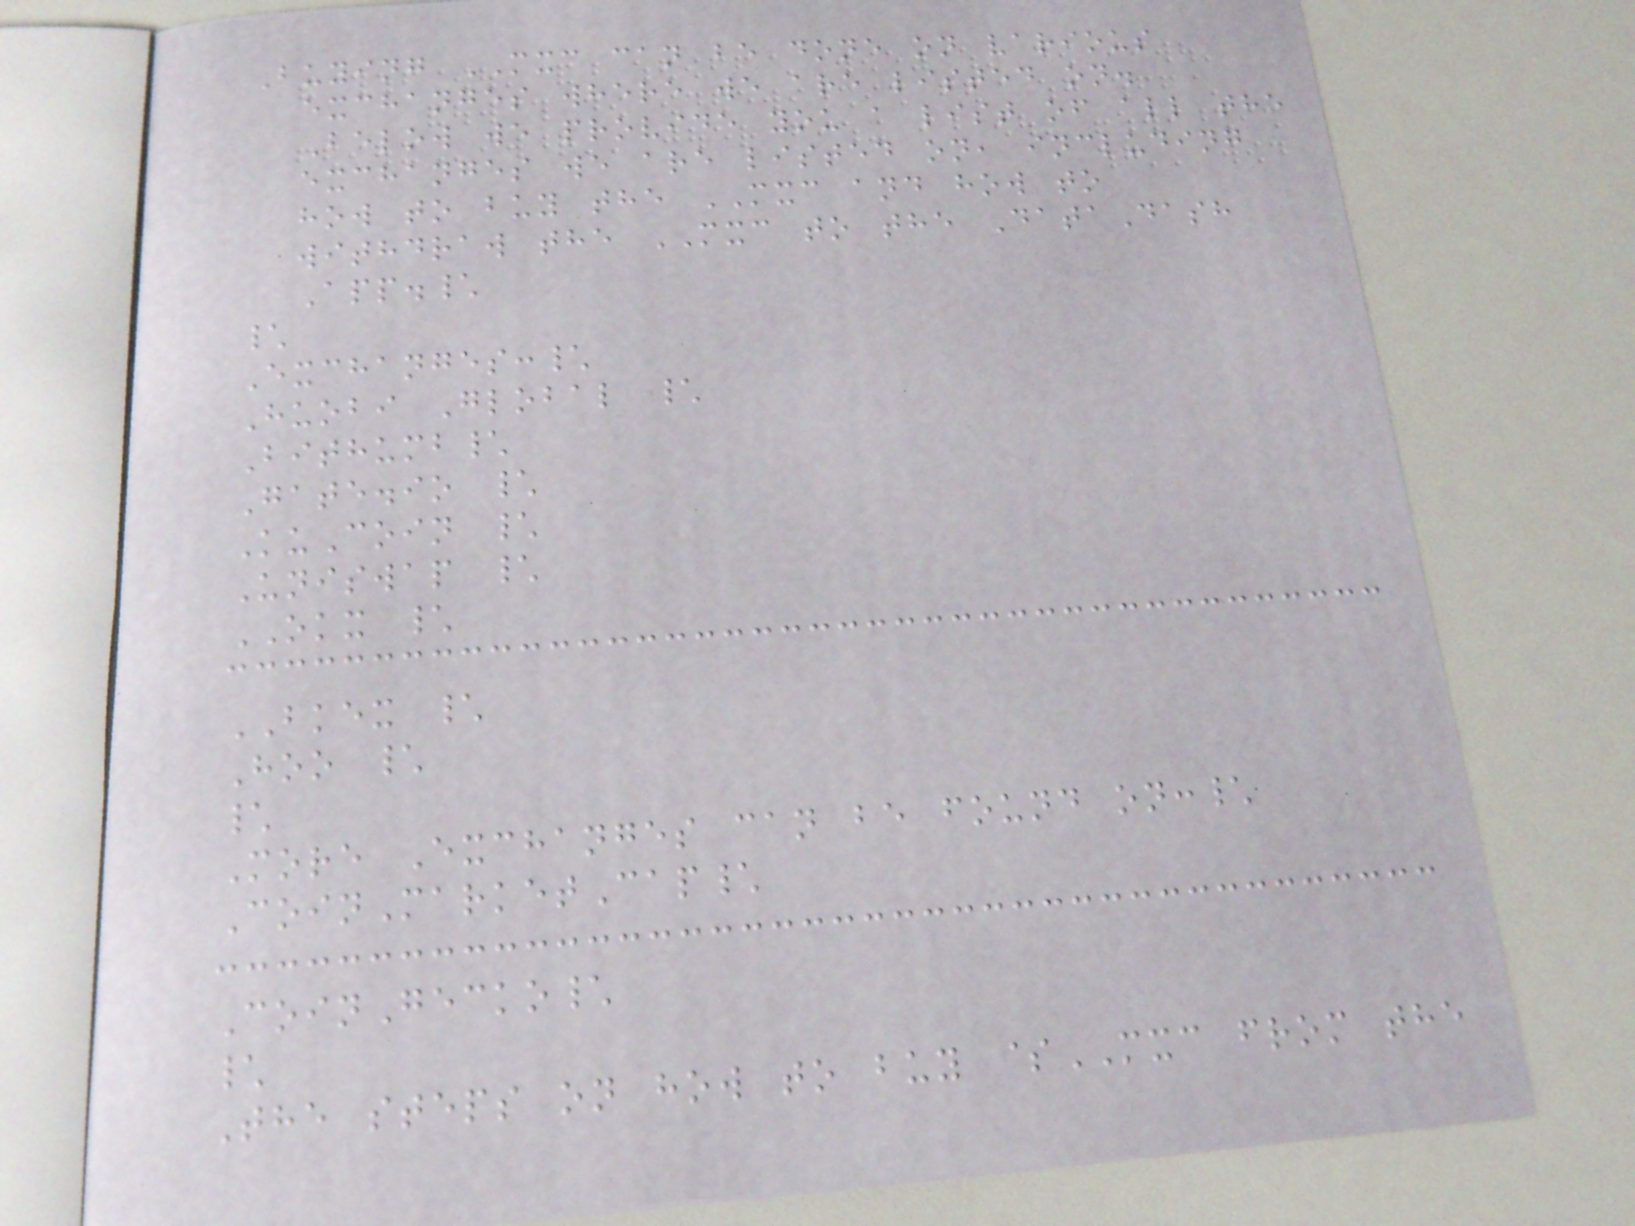Buying MXC can be done on various
exchanges where we are listed on.
Below we provide you a list of all the
exchanges we are listed on, including
how to buy the MXC and how to
withdraw the MXC to the DataDash
App.\
\
Exchanges:\
Huobi Global \
Bithumb\
Gate.io \
KuCoin \
Uniswap \
OKX \
BKEX \
Hoo \
\
More Exchanges can be found on:\
CoinMarketCap\
CoinGecko\
\
The steps on how to buy $MXC from the
